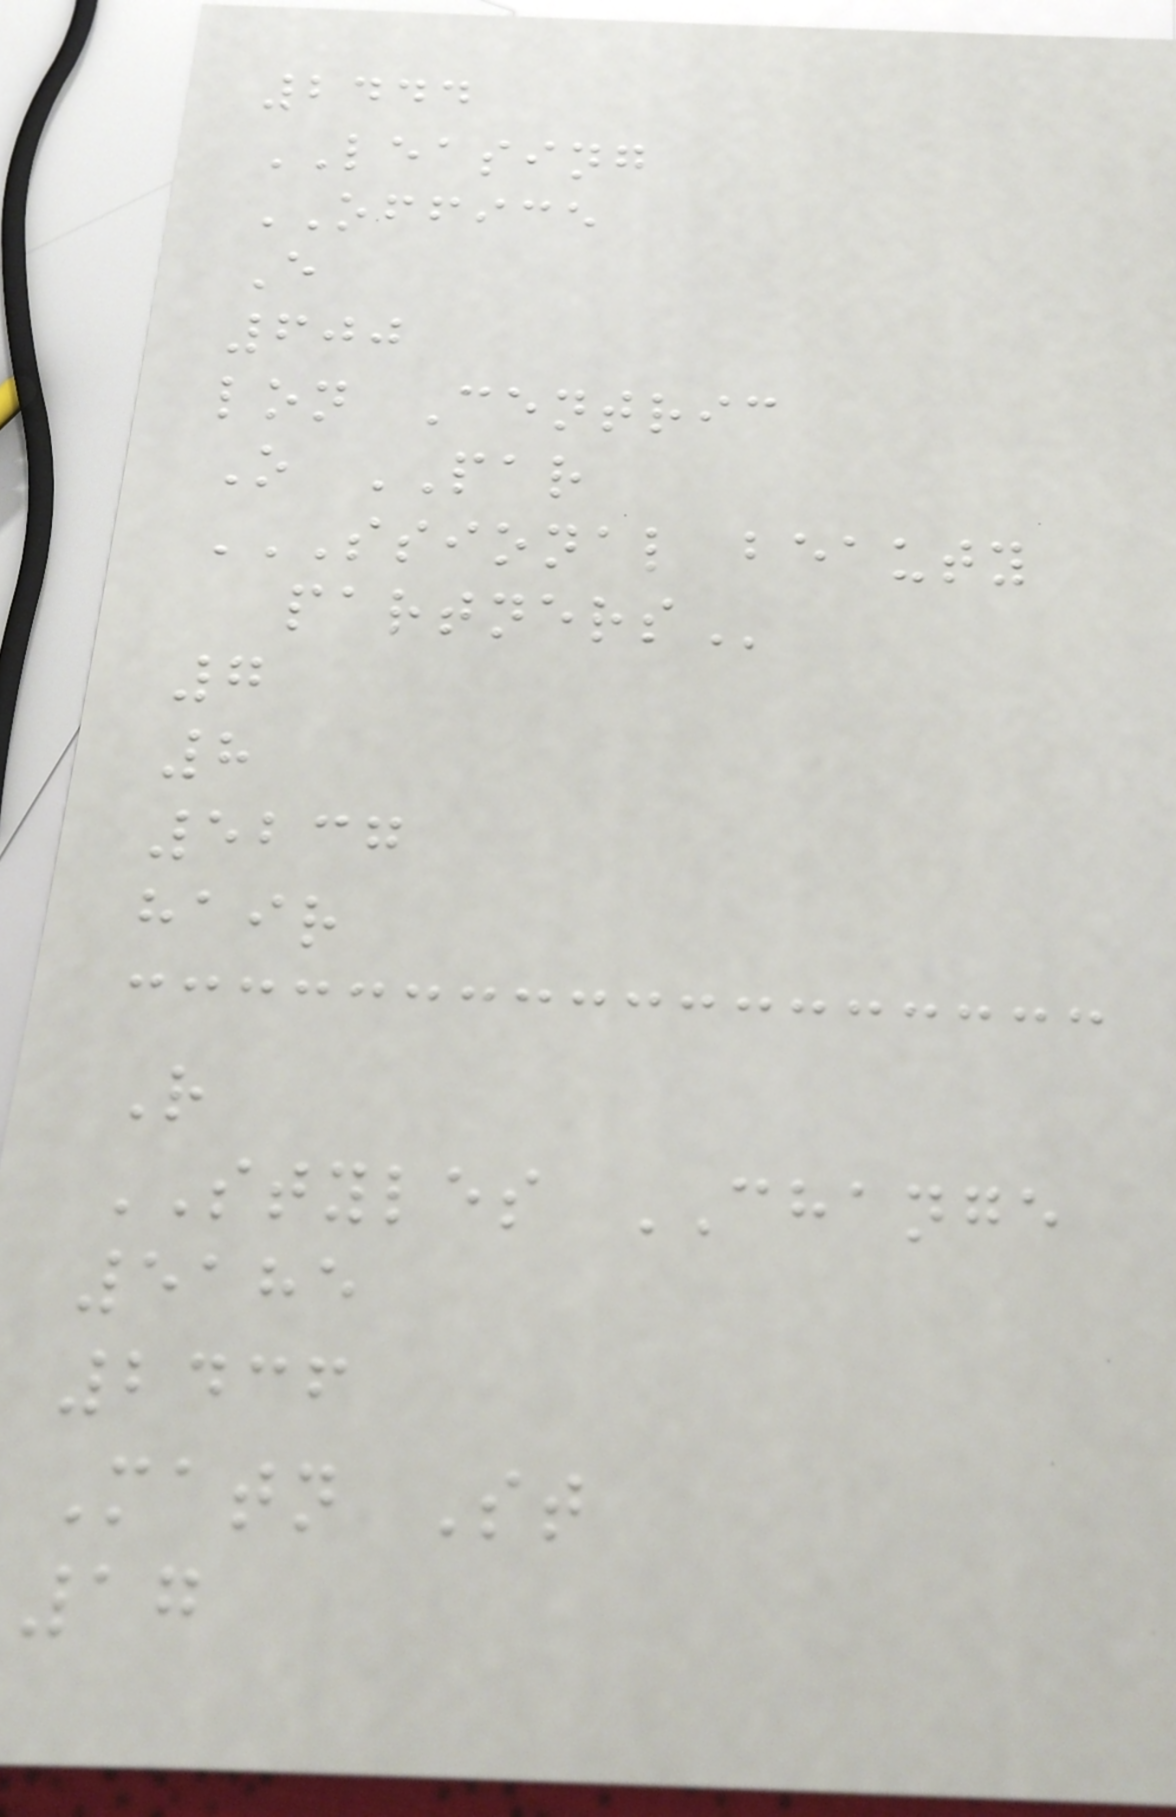2444
LEASING
OFFICE
E
600
lon Centric
O PAR
SSIONAL BEAUTY
PARTNERS
7
8
5237
hair
R
STYLES CHANGE
5185
2436
Matn St
17
